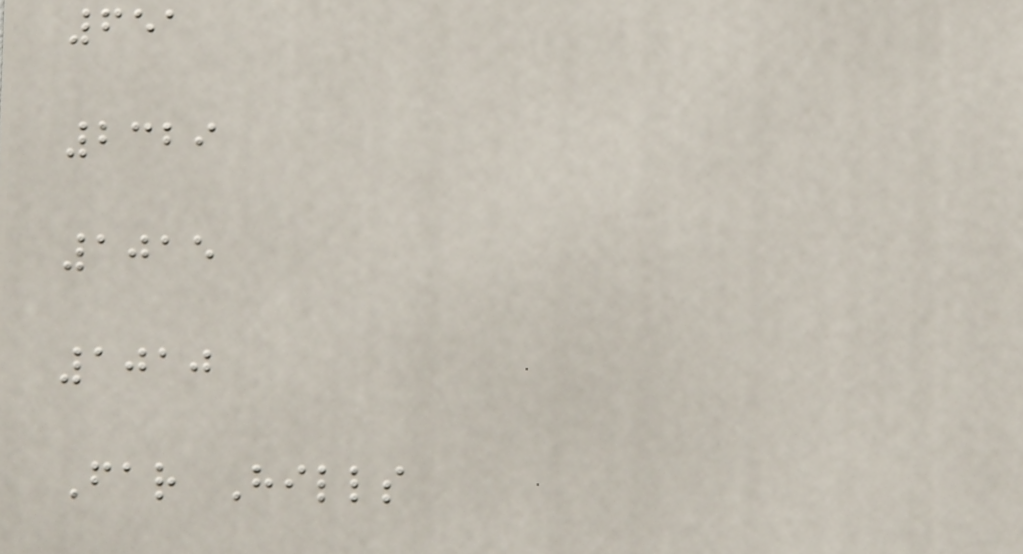651
2329
1015
1010
Far Hills
